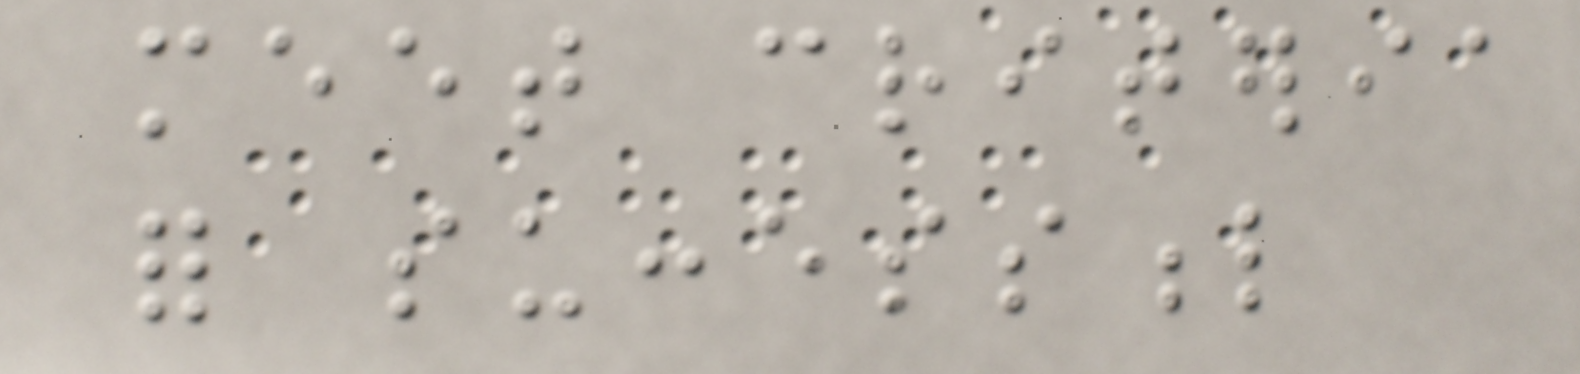meet criteria
for successful
